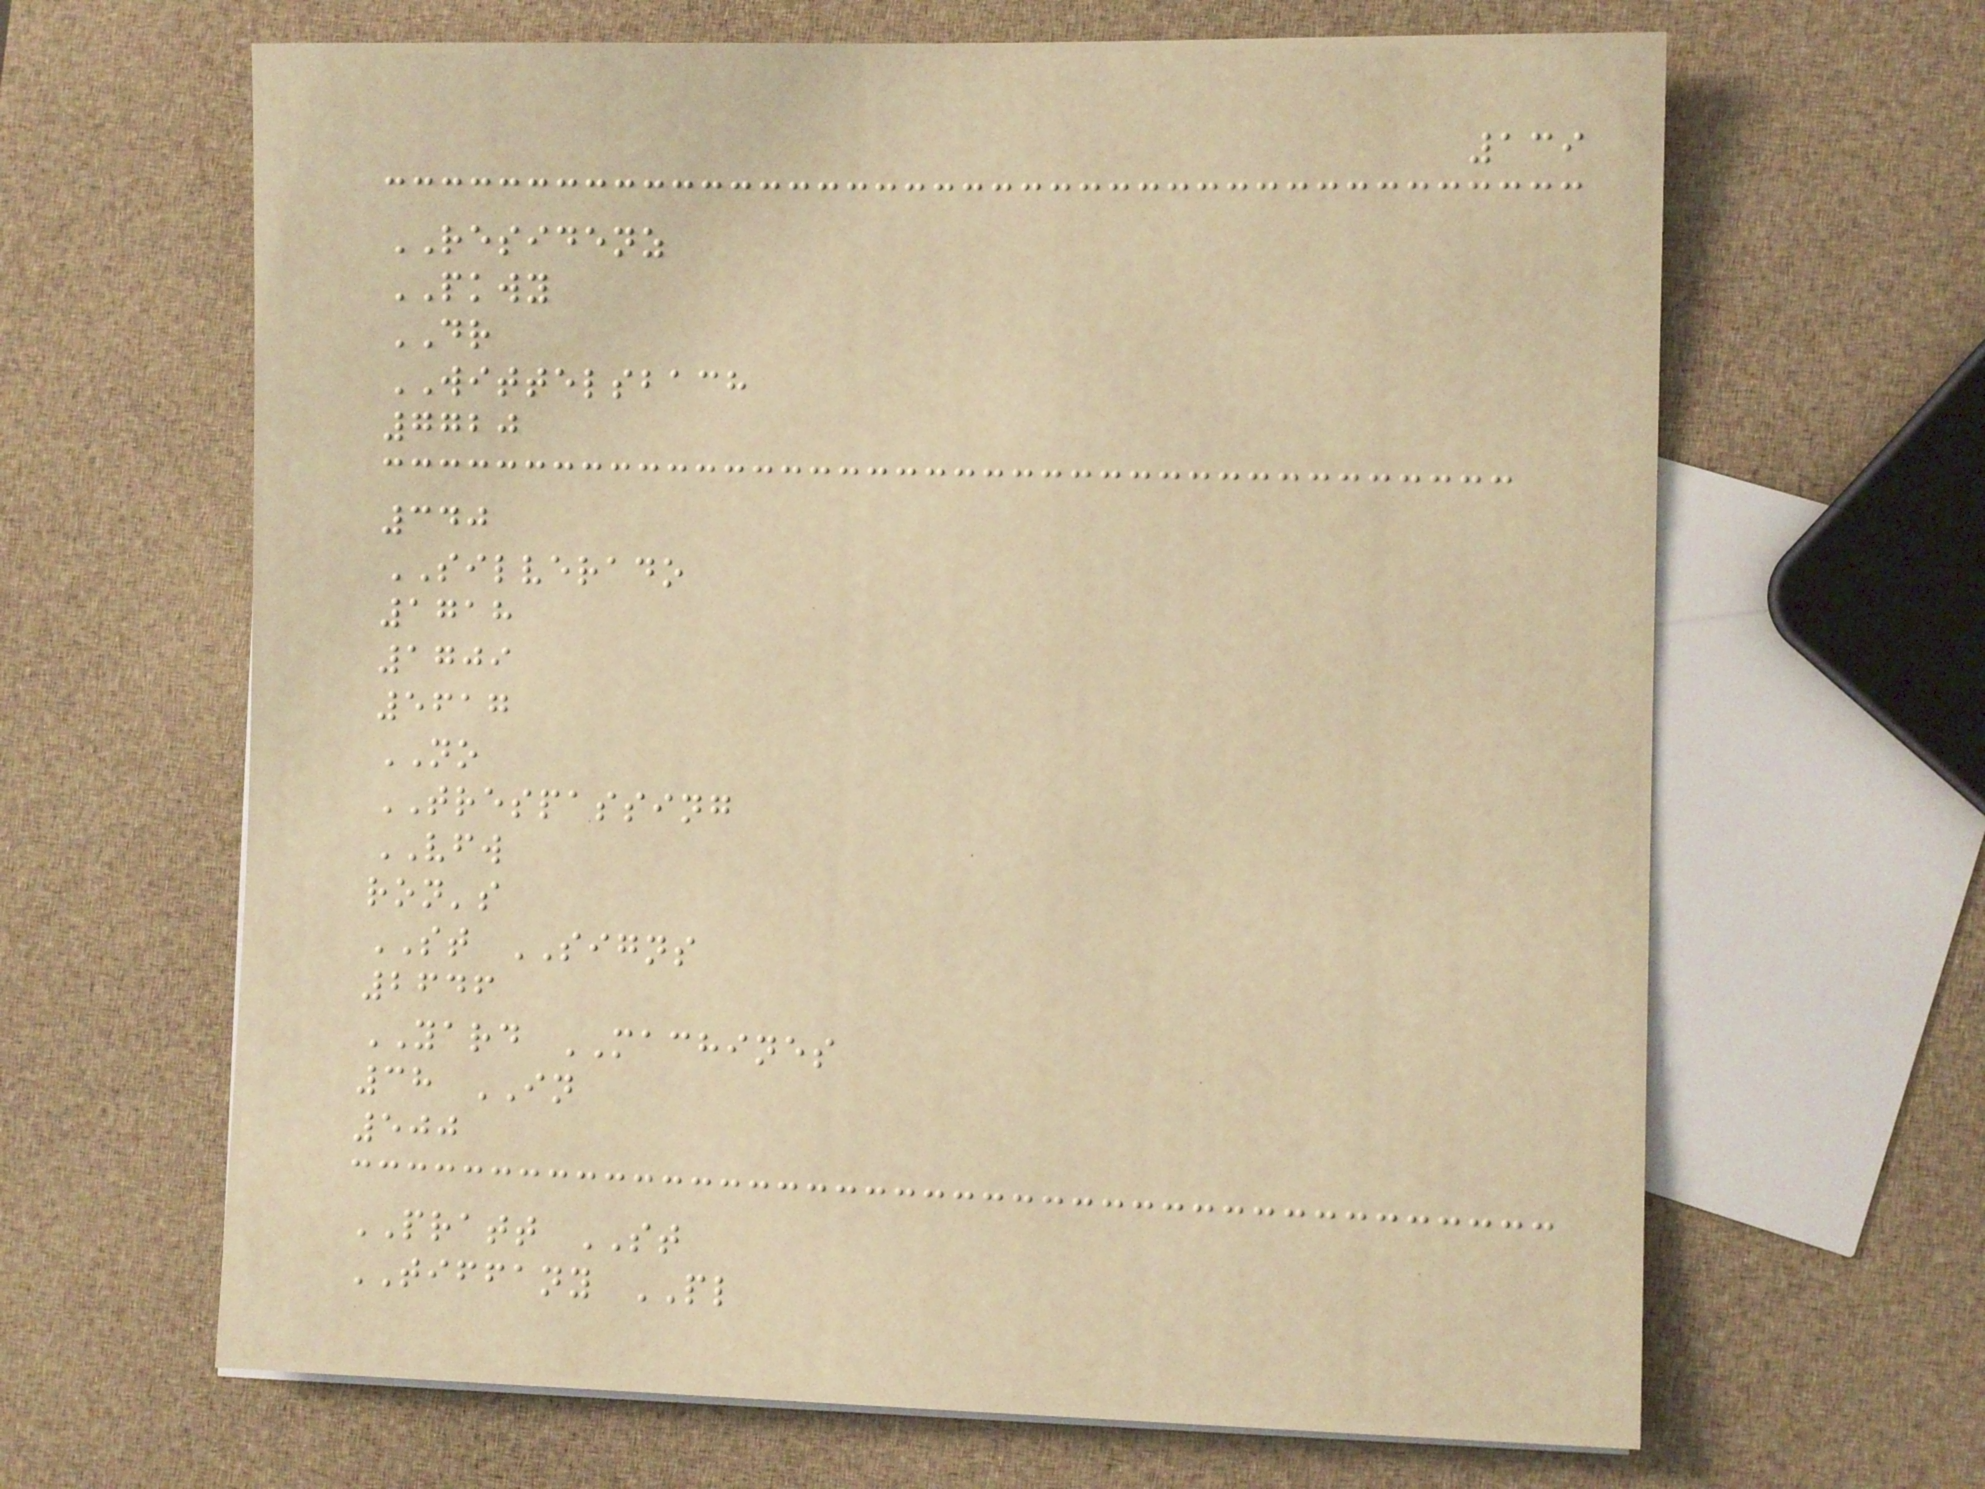139
RESIDENZ
PKWY
DR
WITTELSBACH
7720
340
SILVERADO
1718
1709
5617
NO
TRESPASSING
VFW
ron's
ST SIGNS
2646
YARD MACHINES
38 IN
500
PRATT ST
TIFFANY PL
